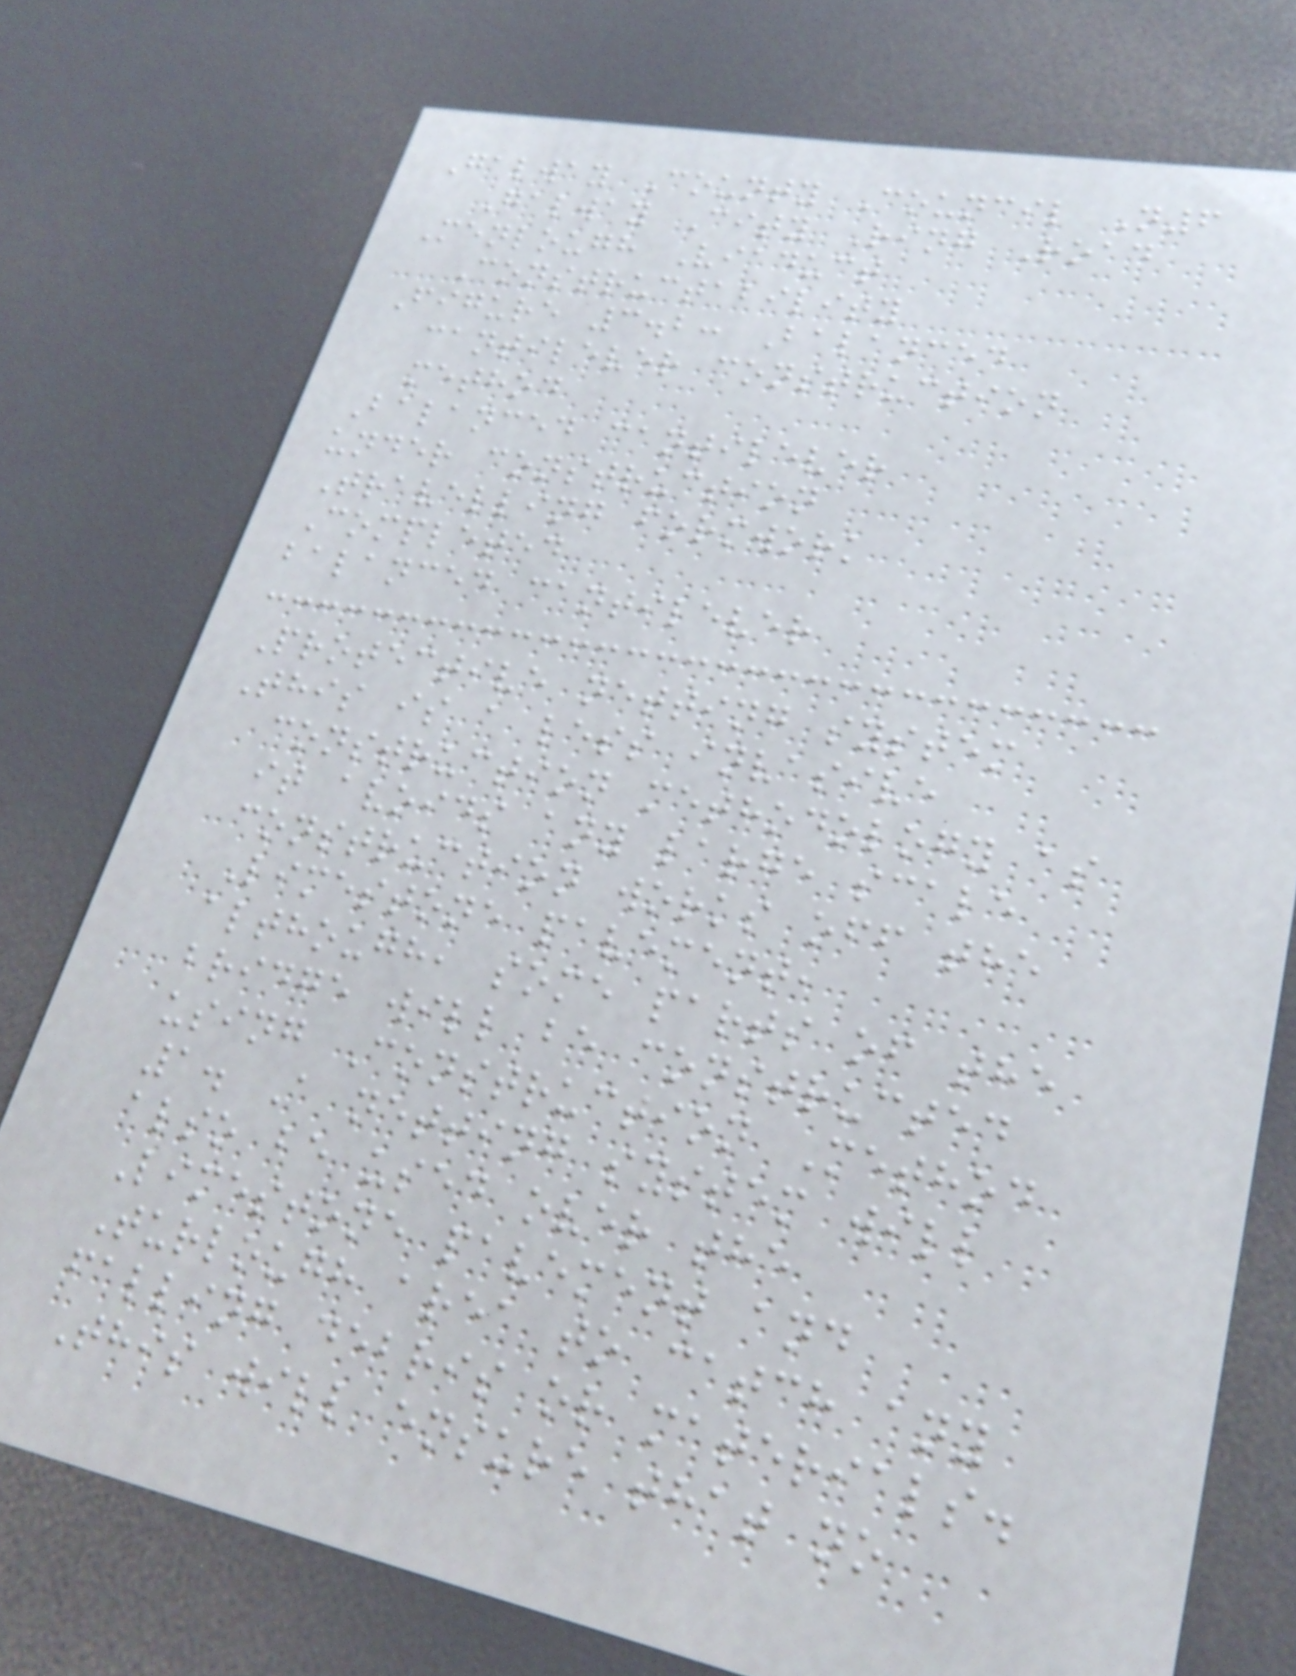Galway County Council N6
Galway City Ring Road
Menlough Viaduct
Constructability
Figure 3.2: Balanced
cantilever construction
method
Balanced cantilever
under construction
Travelling formwork
Completed
balanced cantilever
Protective netting system
This is a less invasive
construction methodology as
it avoids any large scale
construction works off the
Limestone pavement,
although, some parts of the
bridge will be constructed
using Construction Method
1. A netting system will
also be used over the
Limestone pavement and
Turlough area to catch any
falling debris or materials.
This will ensure that no
